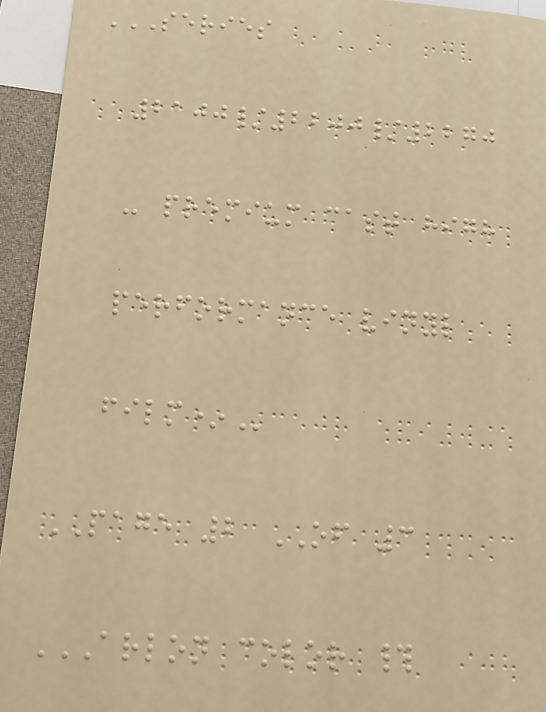SERIES
2100/2200/2270
- PREMIUM CAST HIGH
PERFORMANCE VINYL
FILM*
PAGE 2 OF 3
ARLON COLOR #
